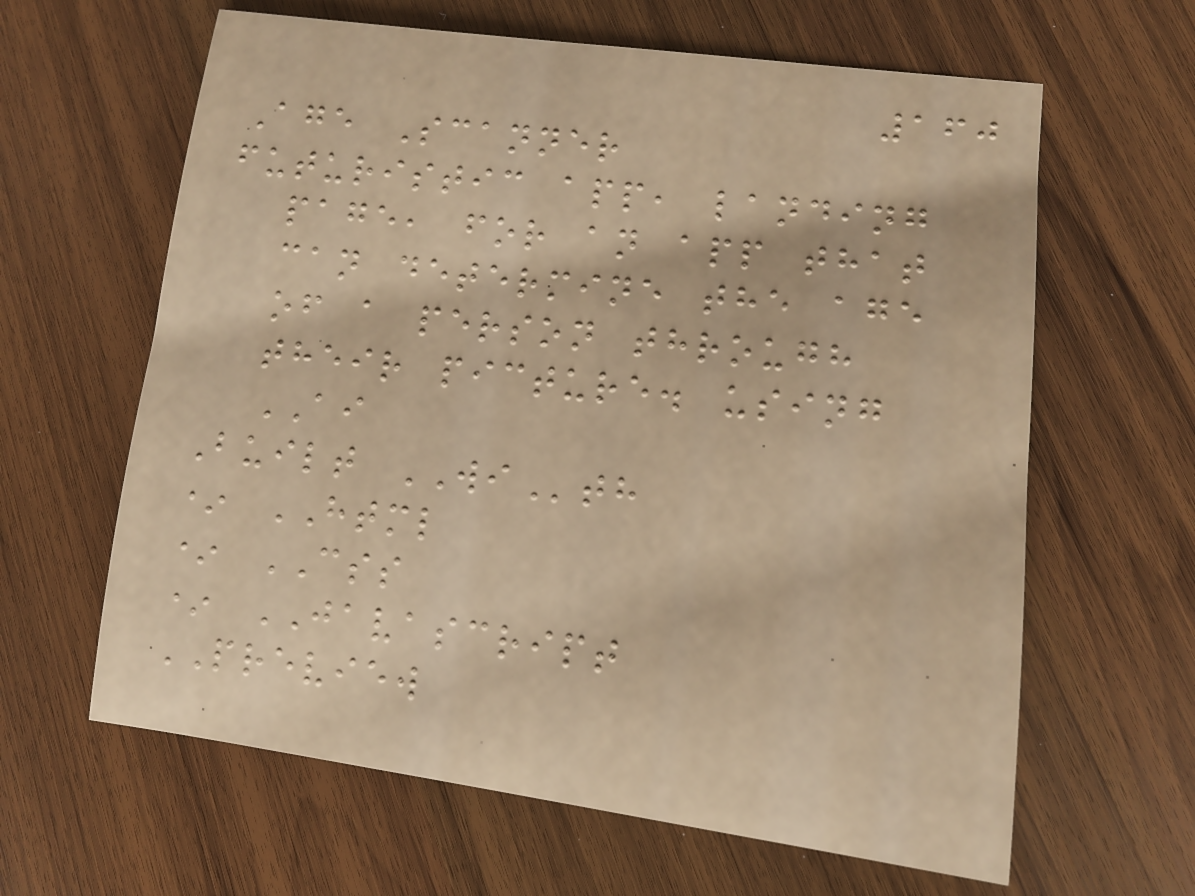160
Age Scanner
futuristic app, landing
page, for an app that
can determine the age
of a person through
their picture. using
AI
Built WIth
* HTML
* CSS
* JAVASCRIPT
PREVIEW
